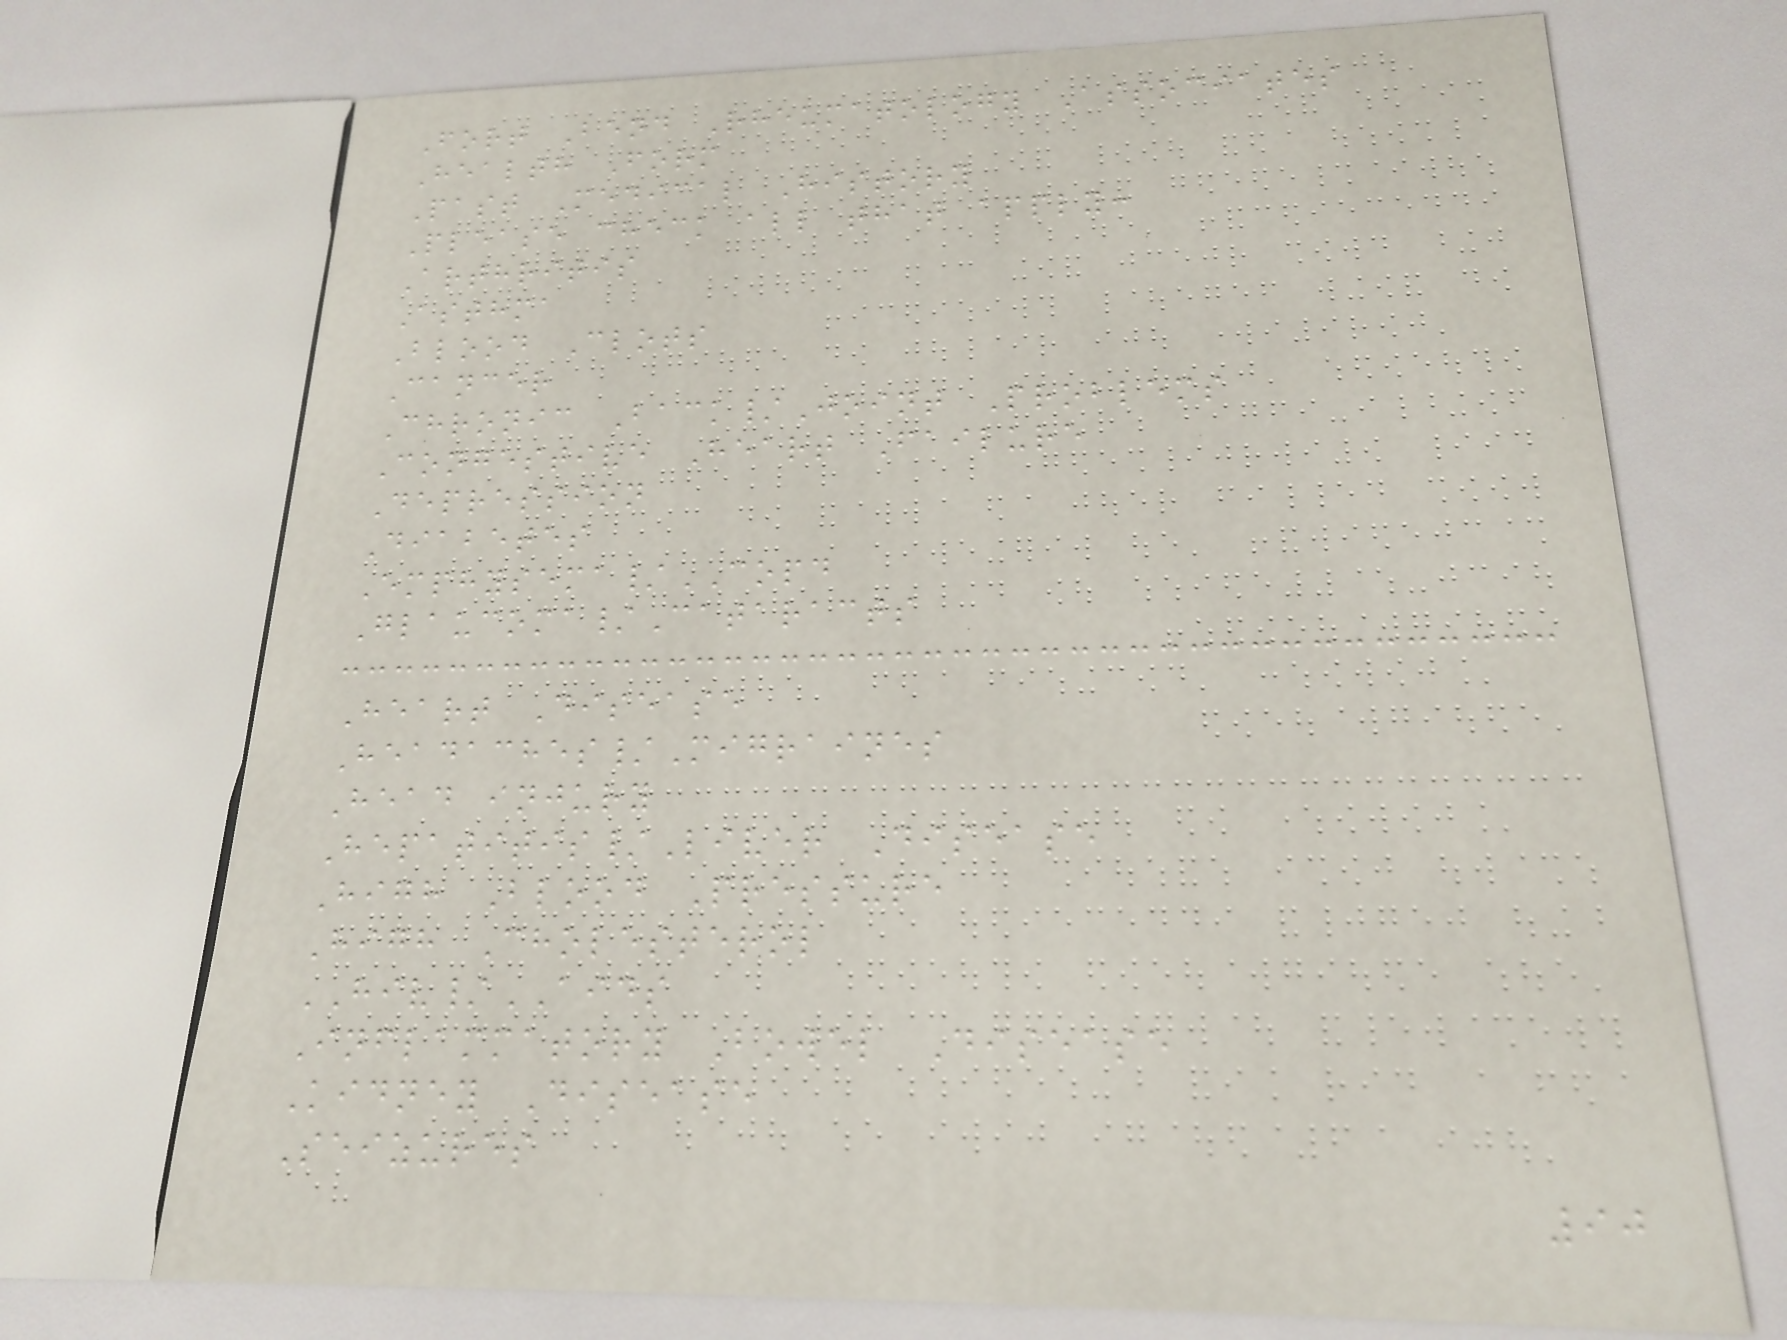Fort Bend Rheumatology Associates
Health Form
Past Medical History
Please check all that apply:
Arthritis
Asthma
Blood Clots
Cancer
Chronic Back/Joint Problems
Congestive Heart Failure
Depression
Diabetes
Emphysema/COPD
Glaucoma/Cataracts
Heart Disease
Headaches/Migraines
Head injury
Hepatitis/Liver Disease
High Blood Pressure
High Cholesterol
HIV/AIDS
Inflammatory Bowel Disease
Kidney Disease
Seizures
90
